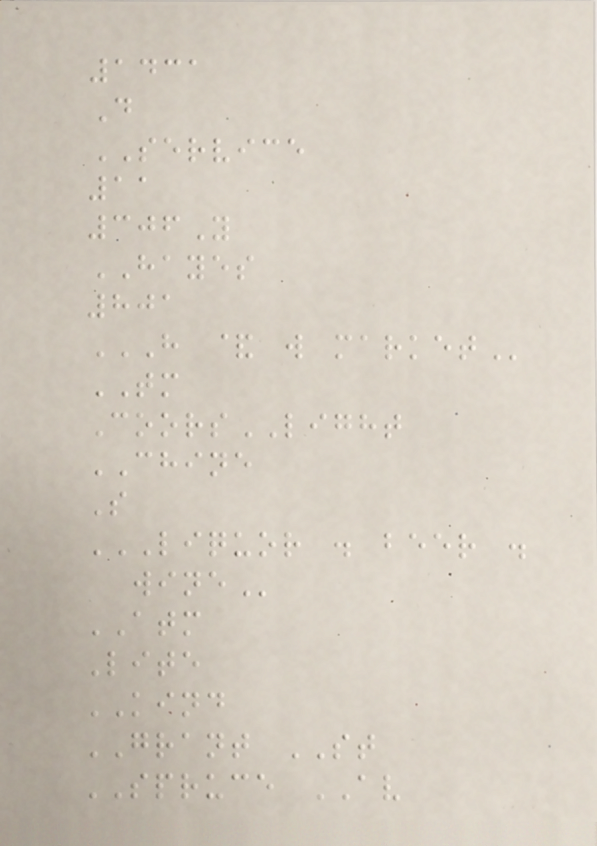1431
D
SERVICE
11
306Y
HAYES
801
H & W MARKET
TM
CoorsLIGHT
CHINE
S
LIQUOR . BEER .
WINE
ATM
Lite
KIND
GRANT ST
SPRUCE AV
